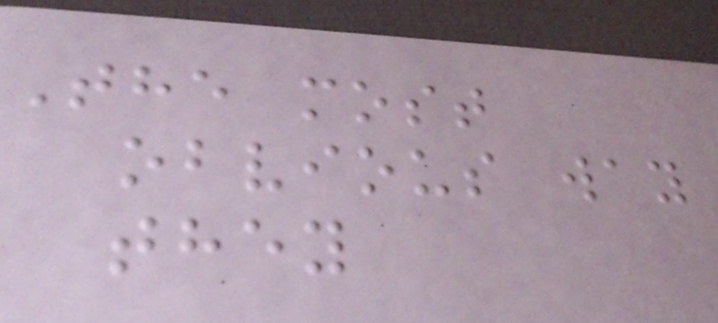The most
obvious way
they
